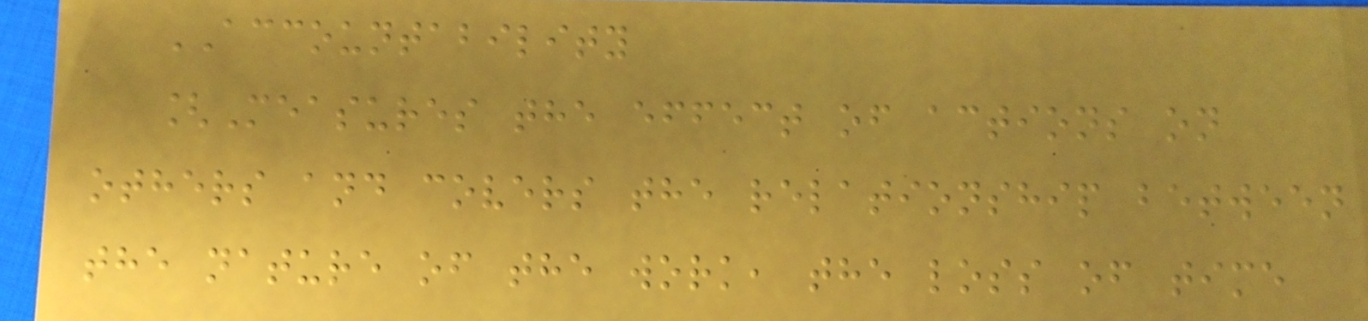ACCOUNTABILITY
[Measures the effect of actions on
others and covers the relationship between
the nature of the work, the loss of time
